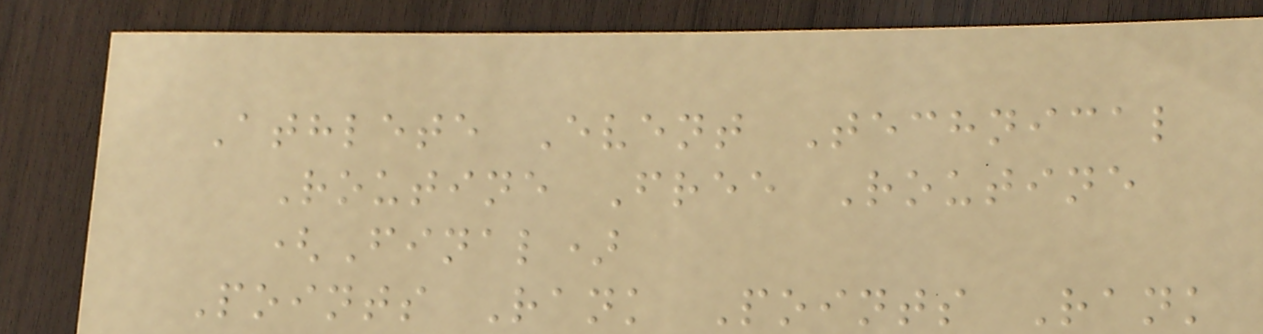Athlete Event Technical
Routine Free Routine
(Final)
Points Rank Points Rank
